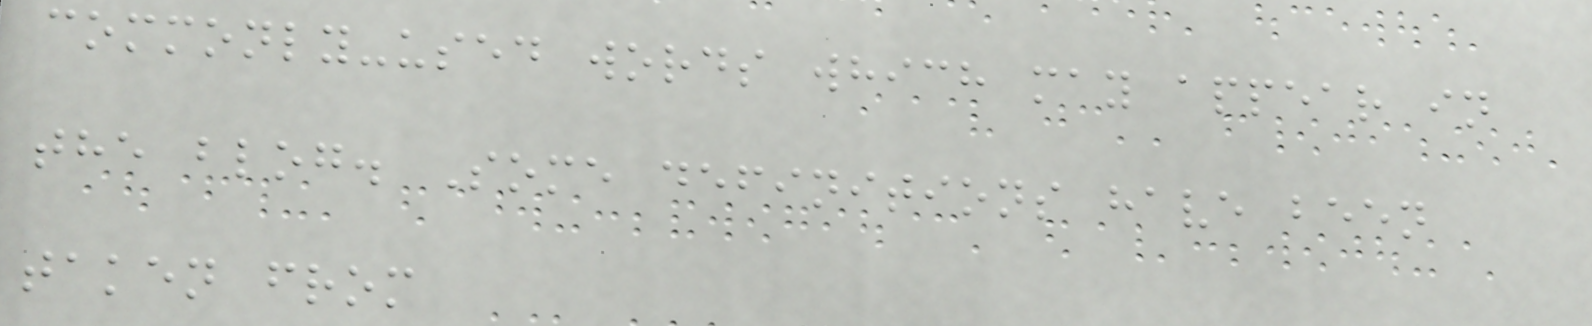commonly-used words which may appear in
the blog. Some definitions have been
taken from
